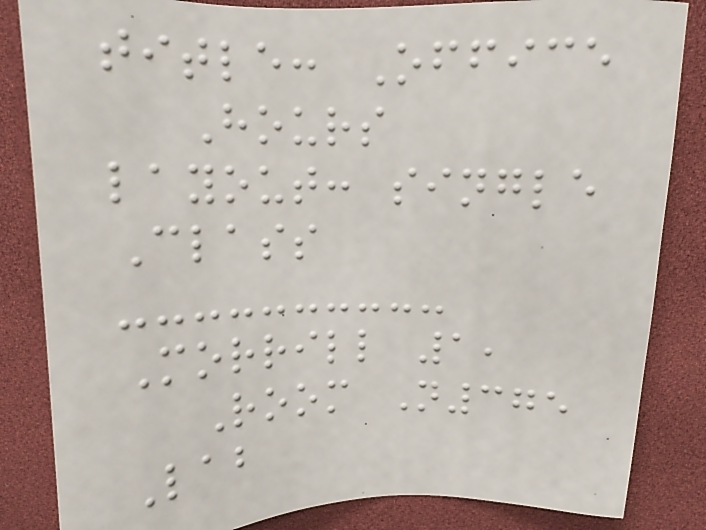title: Office
Hours
layout: single
Class
Morrill 1,
Room N375
Lab
